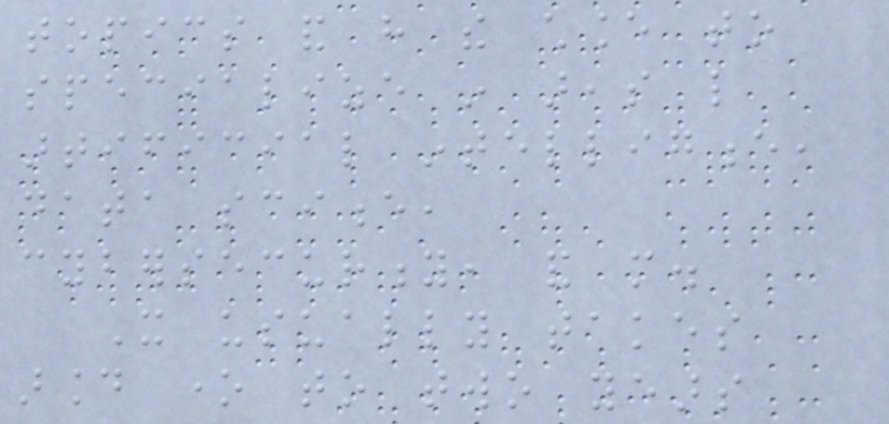topics and have the chance to
specialize in areas like
artificial intelligence,
data science,
cybersecurity, and more.
It usually takes
around one to two years
